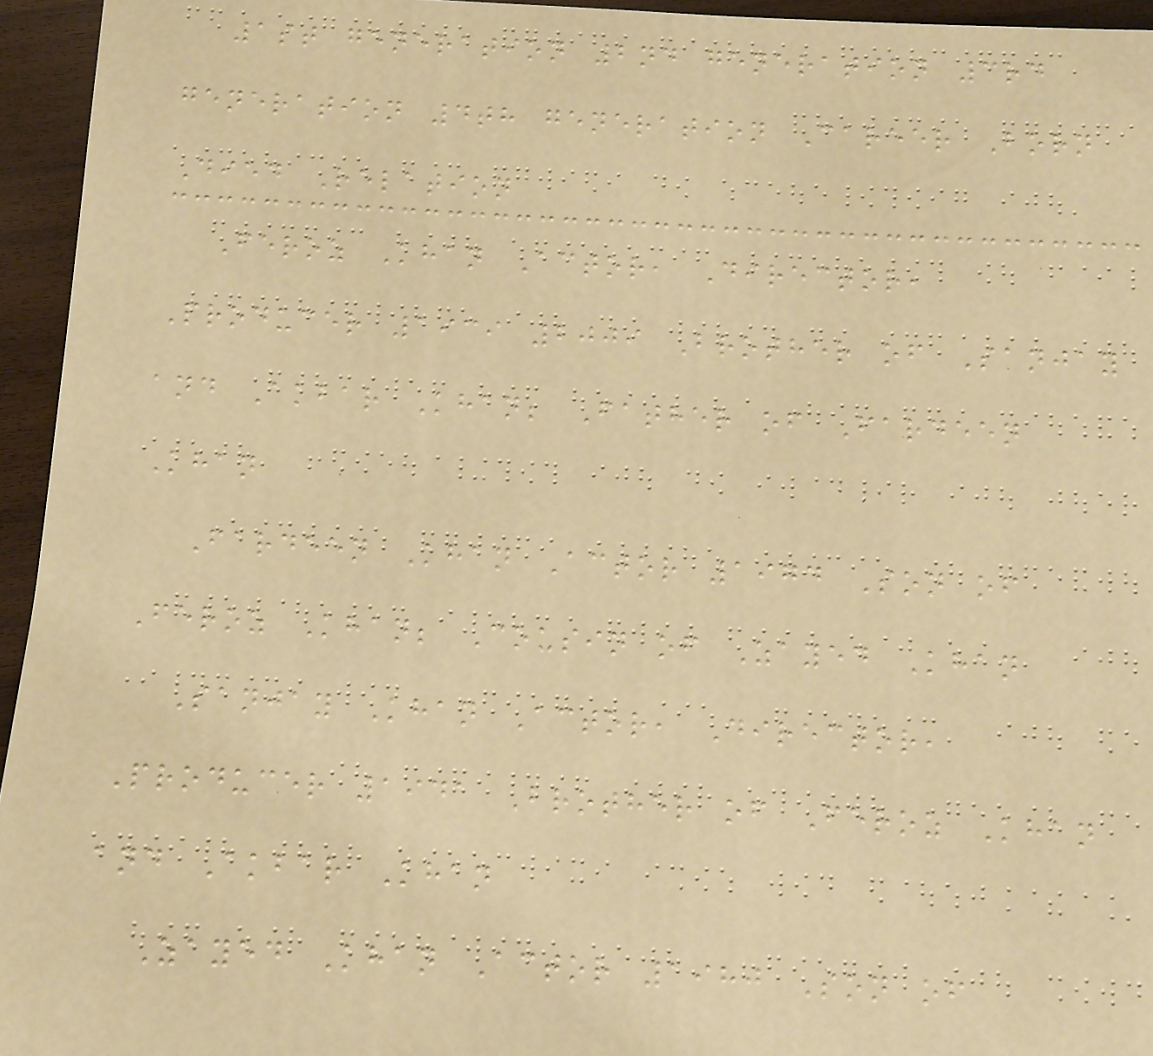1st generation 2nd generation 3rd
generation 4th generation Career Born
Died Relation
Feroz Khan Actor, Director,
Producer 1939 2009 Brother of Sanjay
and Akbar Khan; Father of Fardeen
Khan
Fardeen Khan Actor 1974 Son of
Feroz Khan; Cousin of Zayed Khan
Sanjay Khan Actor, Director,
Producer 1941 Brother of Feroz Khan
and Akbar Khan
Zayed Khan Actor 1980 Son of
